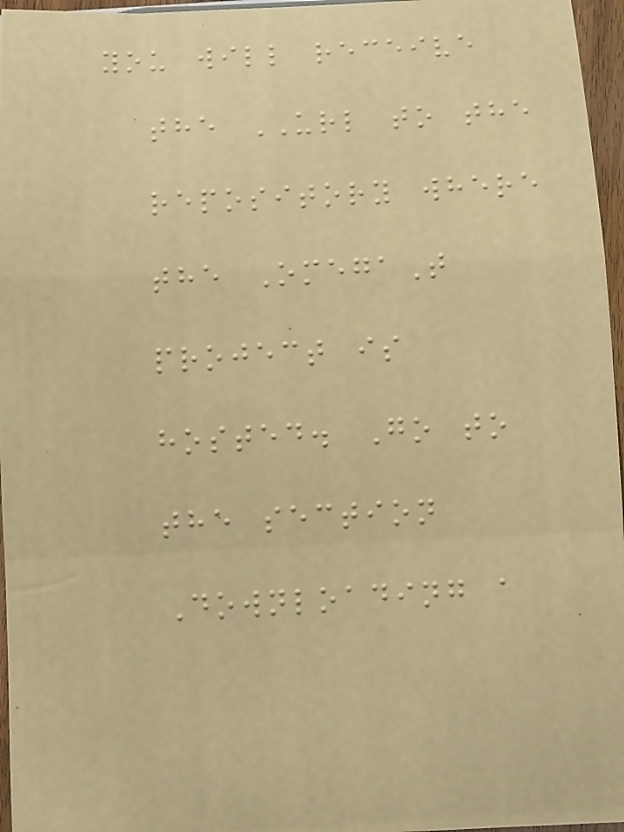you will receive
the URL to the
repository where
the OmegaT
project is
hosted. Go to
the section
Downloading a
